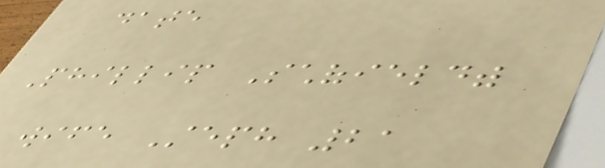date
Phillip Schofieldwith
wife Steph 21
